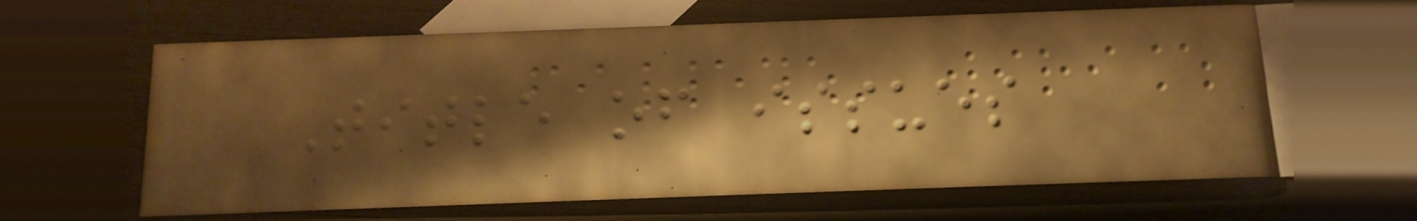Title of issues
